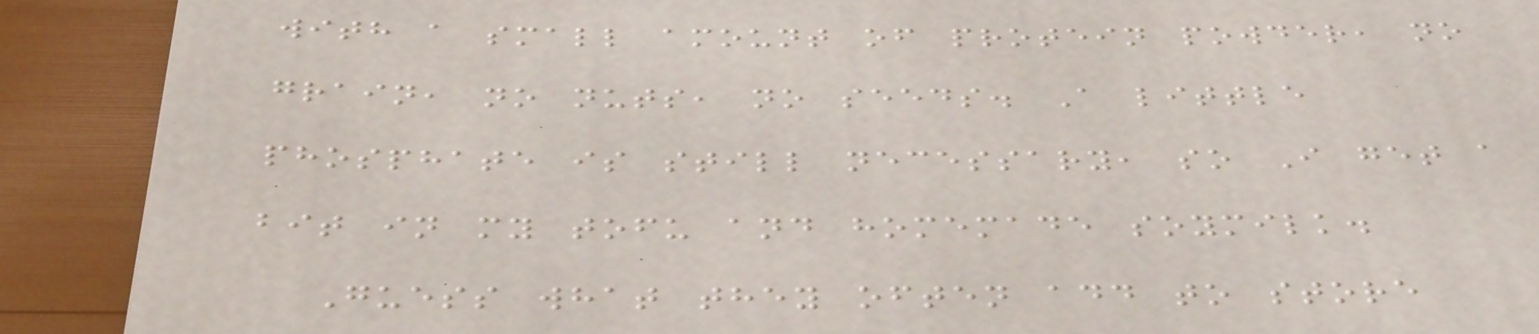with a small amount of protein powder, no
grain, no nuts, no seeds. A little
phosphate is still necessary, so I get a
bit in my tofu and homemade soymilk.
Guess what they often add to store
